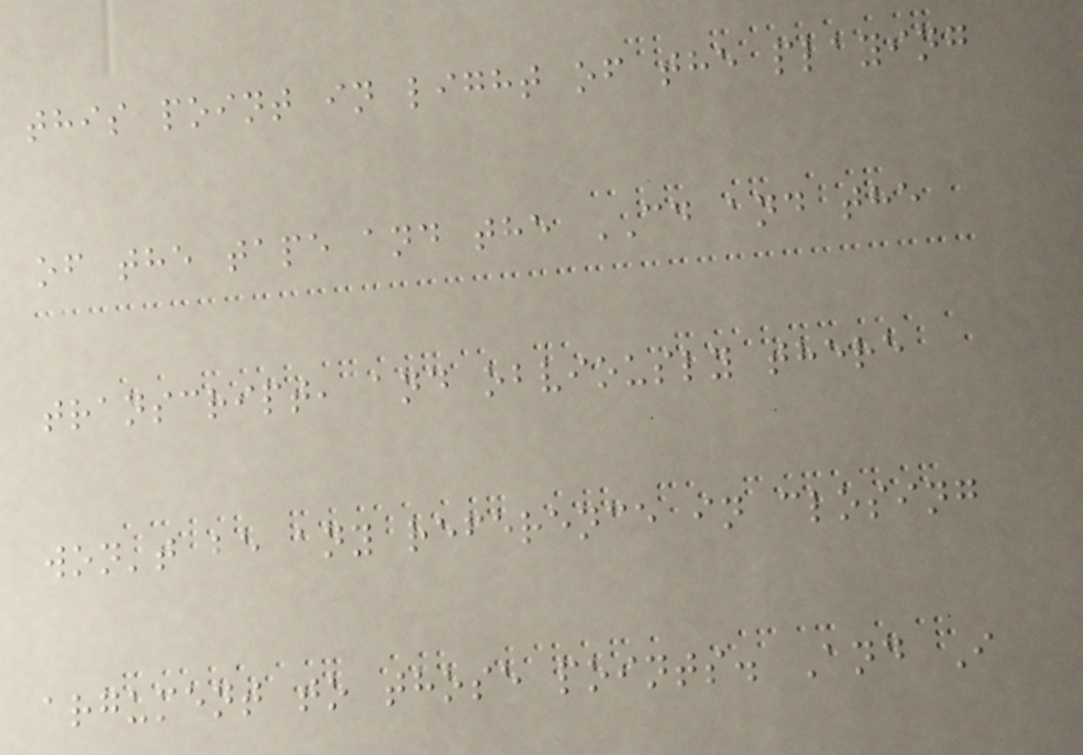this point in light of the playing
of the tape and the CD and the
transcript, and obviously there
won't be any reference in closing
argument to those points. And I
